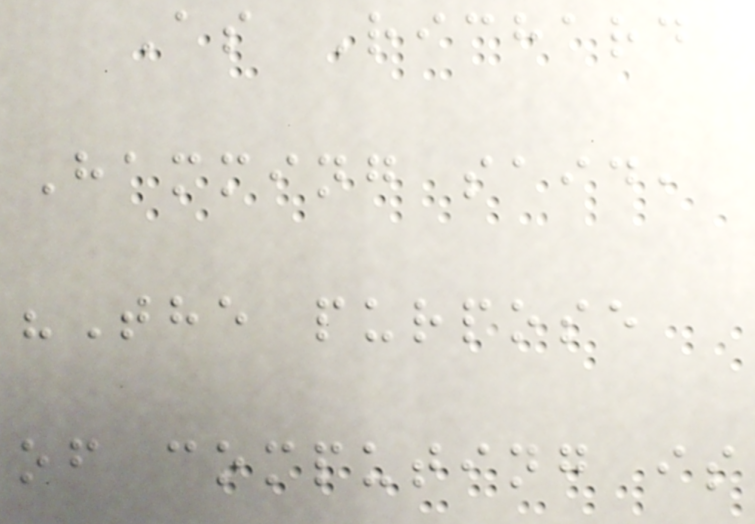As Richard
Hamming said,
"The purpose
of computing is
